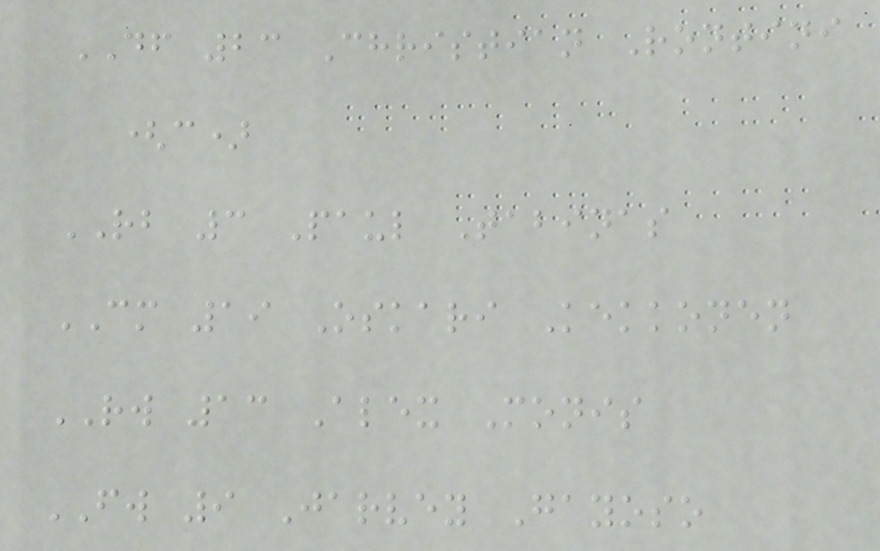DF 23 Christian Rontini
(c)
RB 3 Paul Tabinas
CM 19 Oskari Kekkonen
RW 13 Alex Monis
FW 9 Jarvey Gayoso
